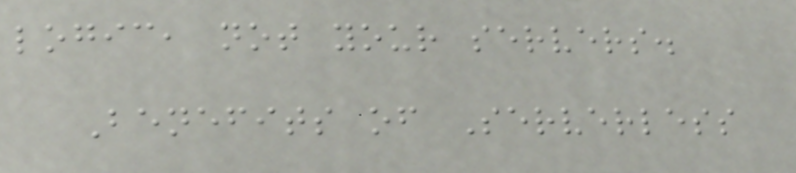logic, not your servers.
Benefits of Serverless
